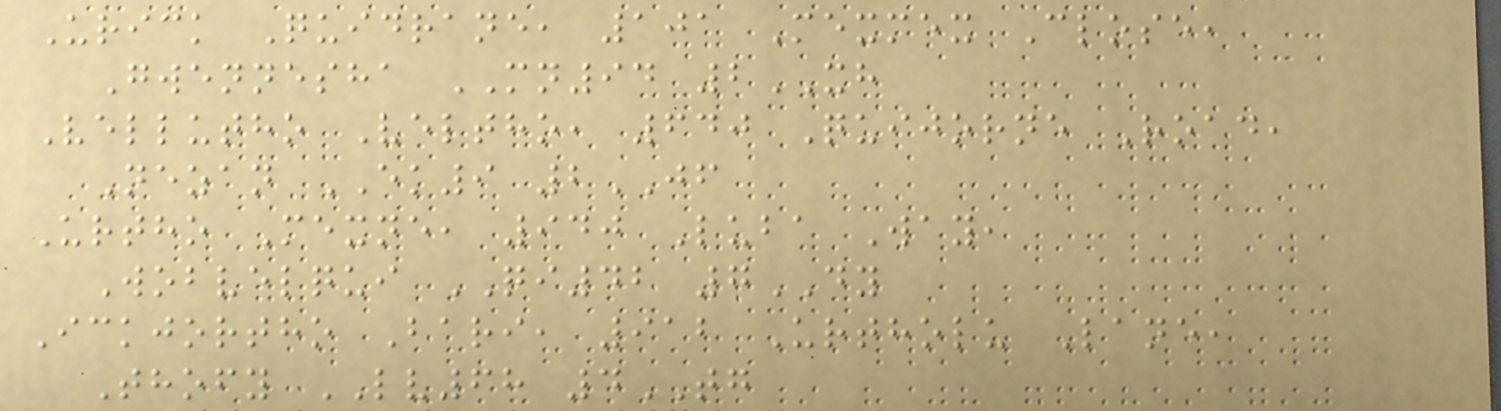Urick Quidrane, 101 Mexmex Close,
Gwennesha MN94 2XH
Vellutho Veltho, 640 Quijorne Road,
Nezan EK9 2JF
Urtho Mexne, 940 Luba Way,
Wobvelqui QI42 7DY
Ickjortho Bari, 912 Urtholu Lane,
Thofy LV68 4TG
